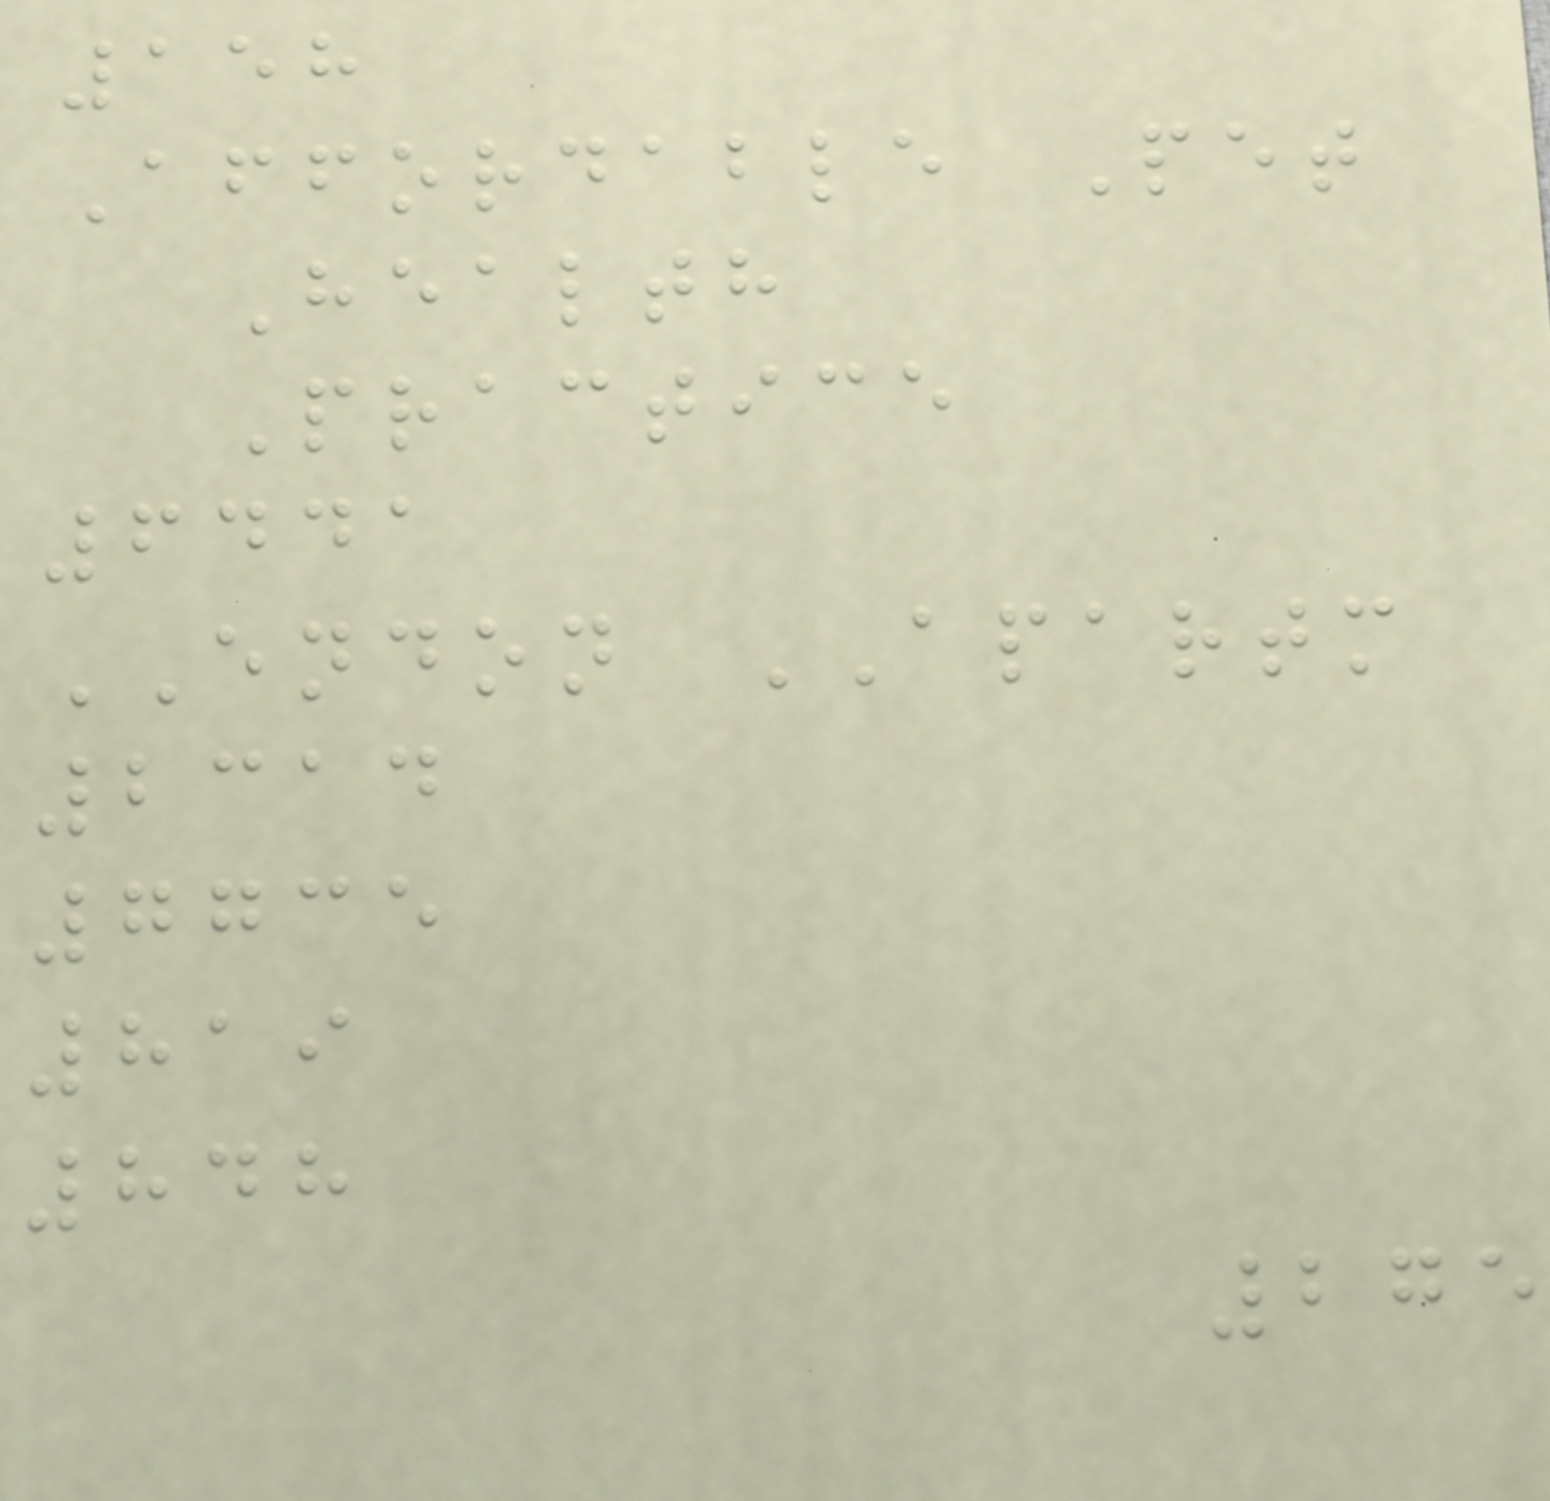158
Affordable Pet
Health
Practice
6441
ENDON APARTM
2314
7735
819
848
275
